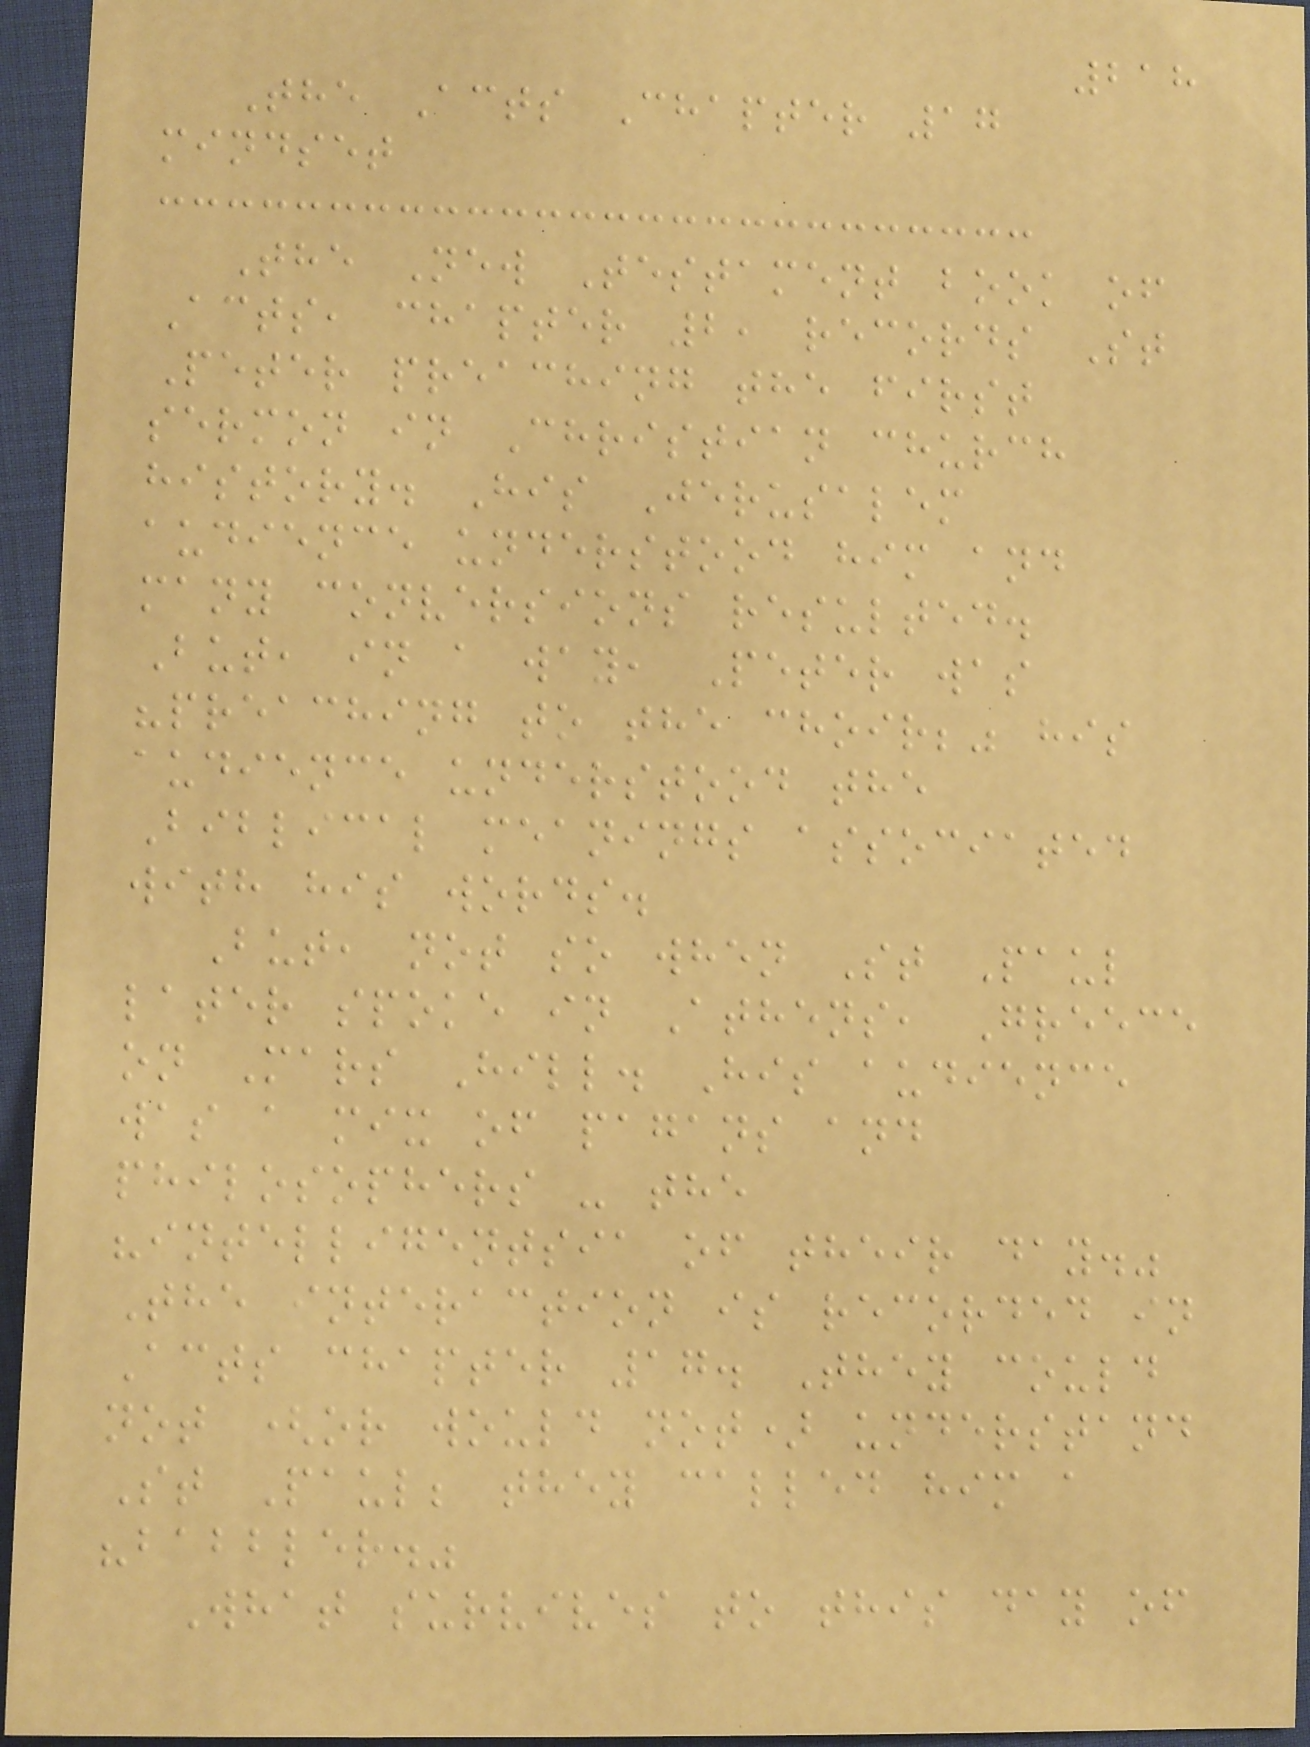218
The Acts Chapter 17
mindset
The New Testament book of
Acts, chapter 2, records St
Peter preaching the first
sermon in Christian church
history. His Jerusalem
audience understood him and
many conversions resulted.
But, in a way, Peter was
"preaching to the choir;" his
audience understood the
Biblical meanings associated
with his words.
But, not so when St Paul
later spoke in Athens, Greece
on Mars Hill. His audience
was a mix of pagans and
philosophers - the
"intelligentsia of their day."
The interaction is recorded in
Acts chapter 17. They could
not (or would not) understand
St Paul; they called him a
"babbler."
What survives to this day of
